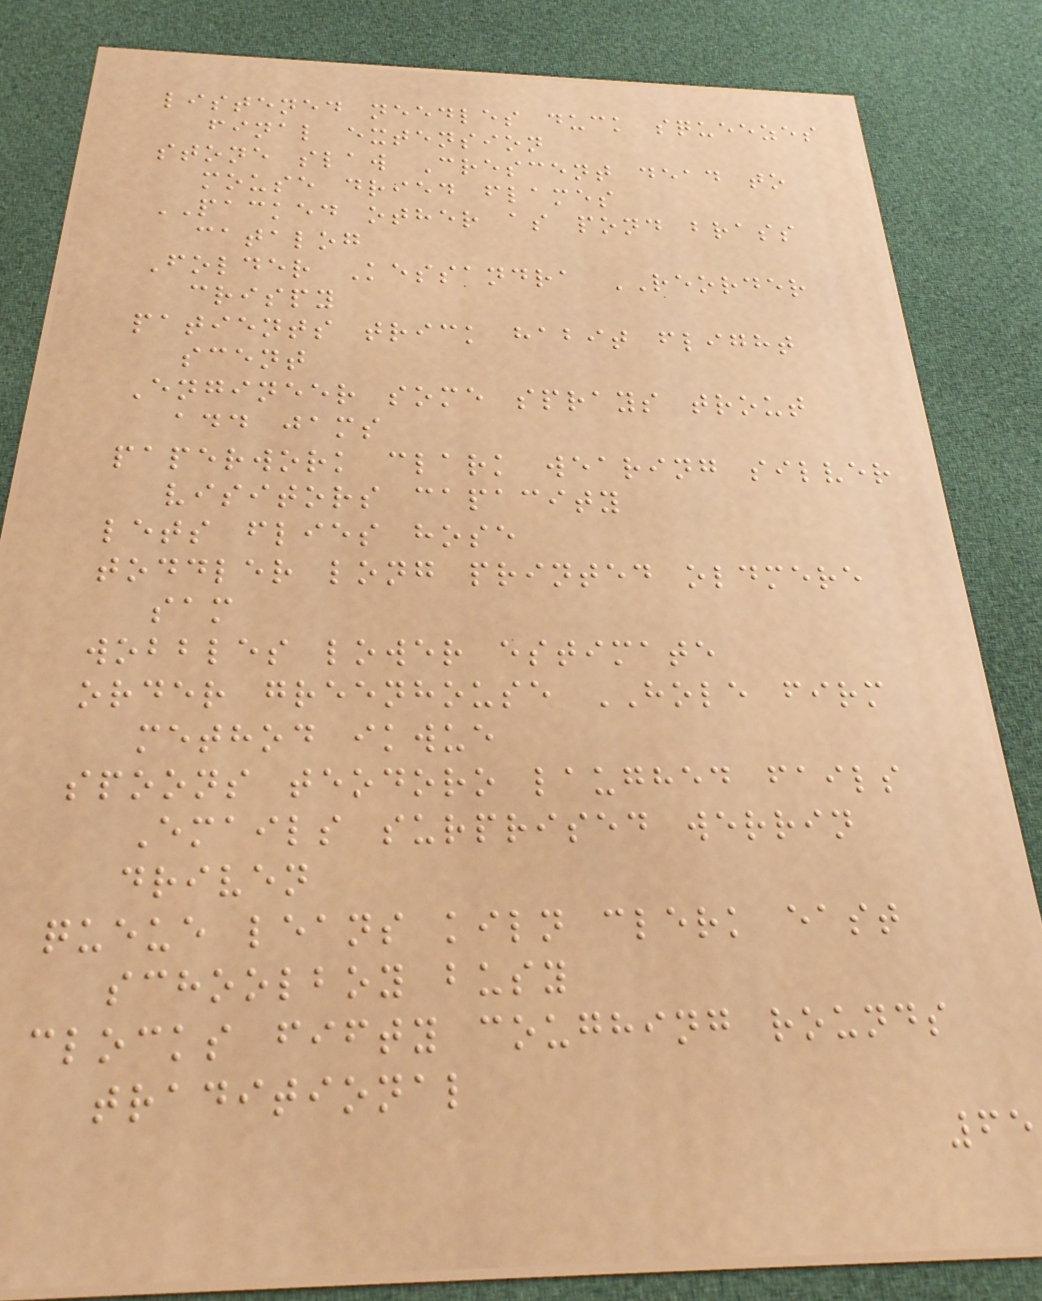listened needles duck squeezes
final extension
stone slaw Crescent dead to
mouse dried flames
PACKED other as pond brass
catalog
Folder Kessandra REORDER
crispy
patients trick habit flight
scent
Engineer some sprays trout
add jams
paperwork clark wearing silver
visitors capacity
lets flies hose
toddler long printed oldmere
sam
wobbles lower estimate
order greenhouse HOLE firm
method ikwue
spoons teodoro laughed fails
Emails surprised werrin
driven
queue leans kiln clerk east
schoolboy busy
clocks fifty coughing rounds
traditional
65
